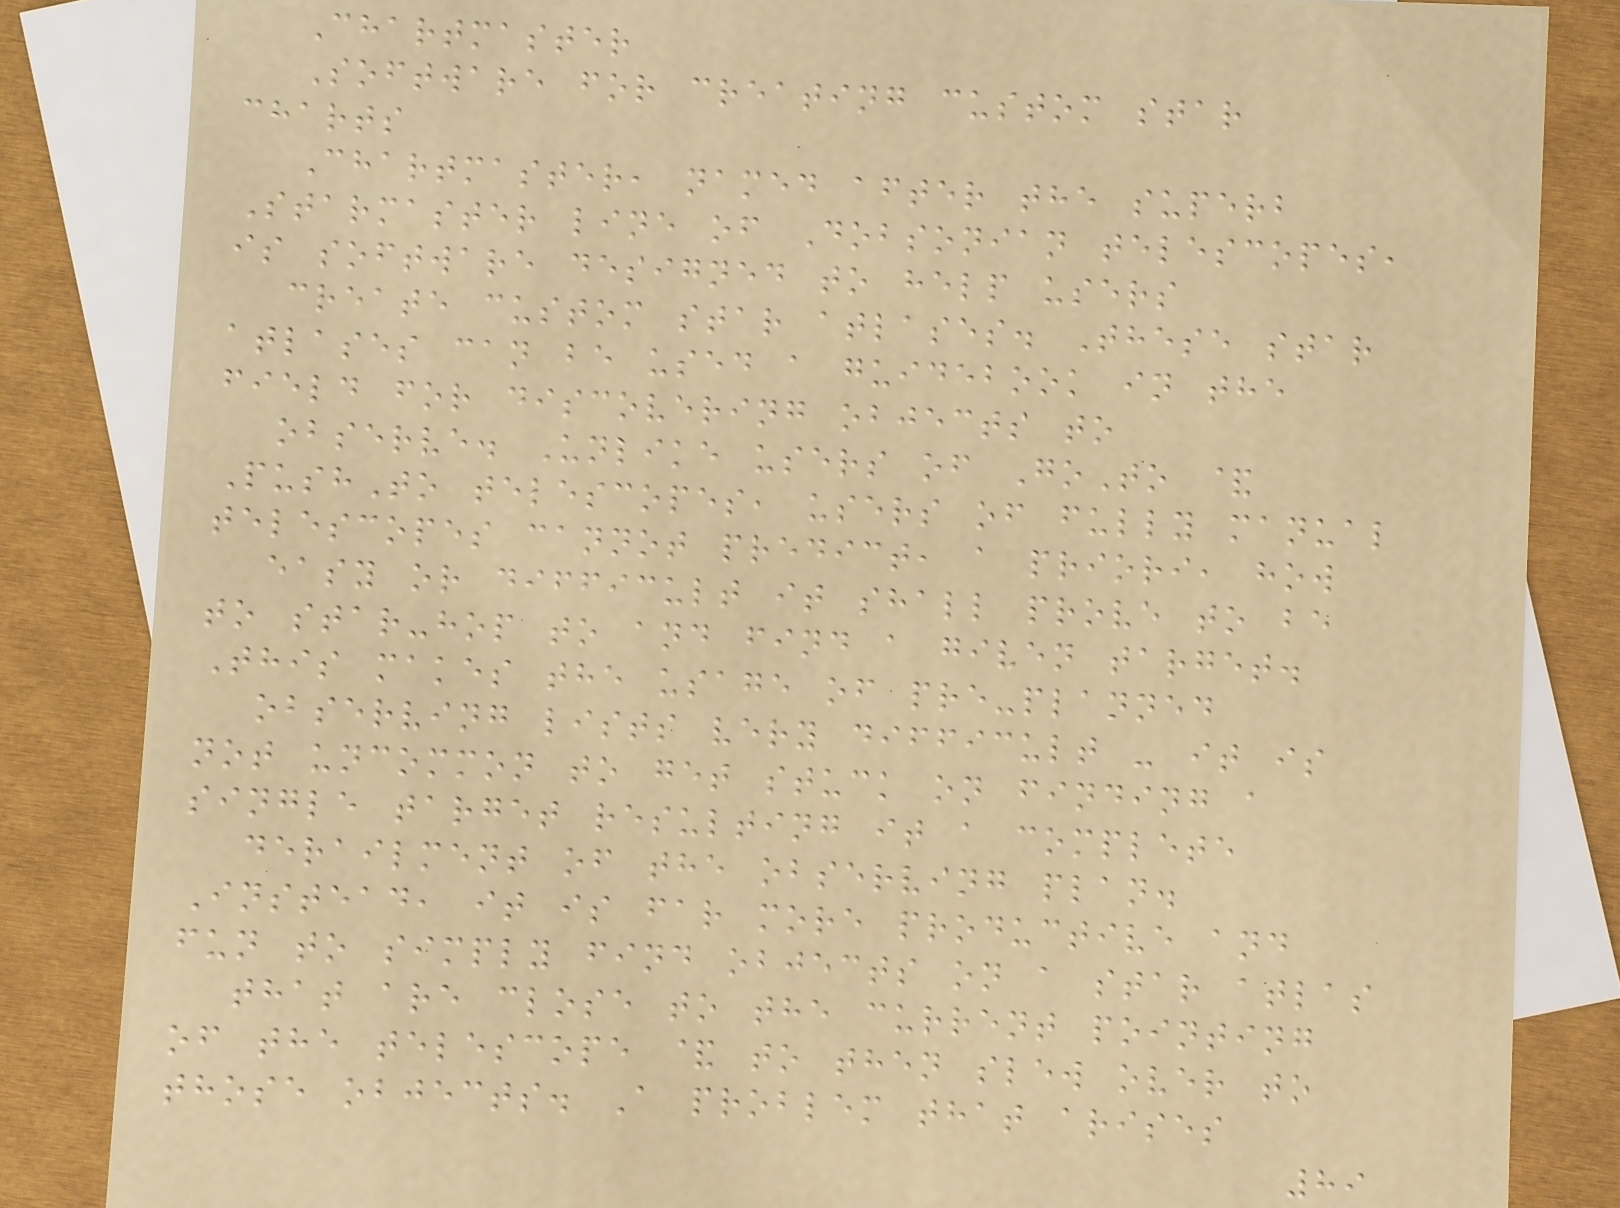Chartmaster
Software for creating custom star
charts
Chartmaster, named after the superb
Starmaster line of Dobsonian telescopes,
is software designed to help users
create custom star atlases. These star
atlases can be used a guidebook in the
field for discovering objects to
observe. Unlike users of GoTo &
PushTo telescopes, users of fully manual
telescopes cannot predict, a priori, how
easy or difficult it shall prove to be
to star-hop to and find a given target.
This makes the usage of pre-planned
observing lists very difficult - it is
not uncommon to get stuck on finding a
single target resulting it a complete
derailment of the observing plan.
Instead, it is far more productive and
fun to simply find objects on a star atlas
that are close to the current pointing
of the telescope & to then slew over to
those objects. A problem that arises
89
